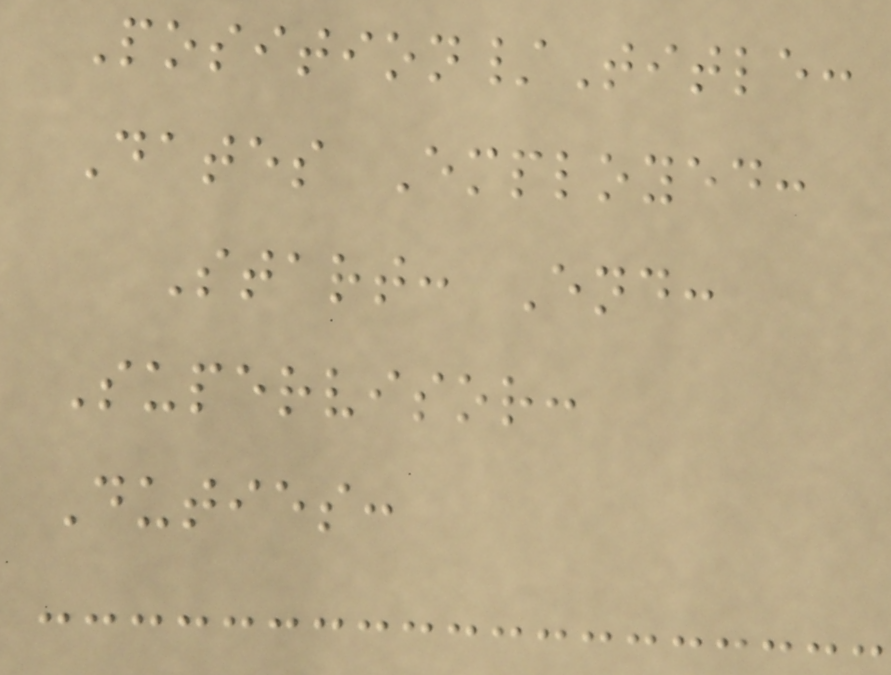Position/Title:
Dates Employed:
Start: End:
Supervisor:
Duties:
